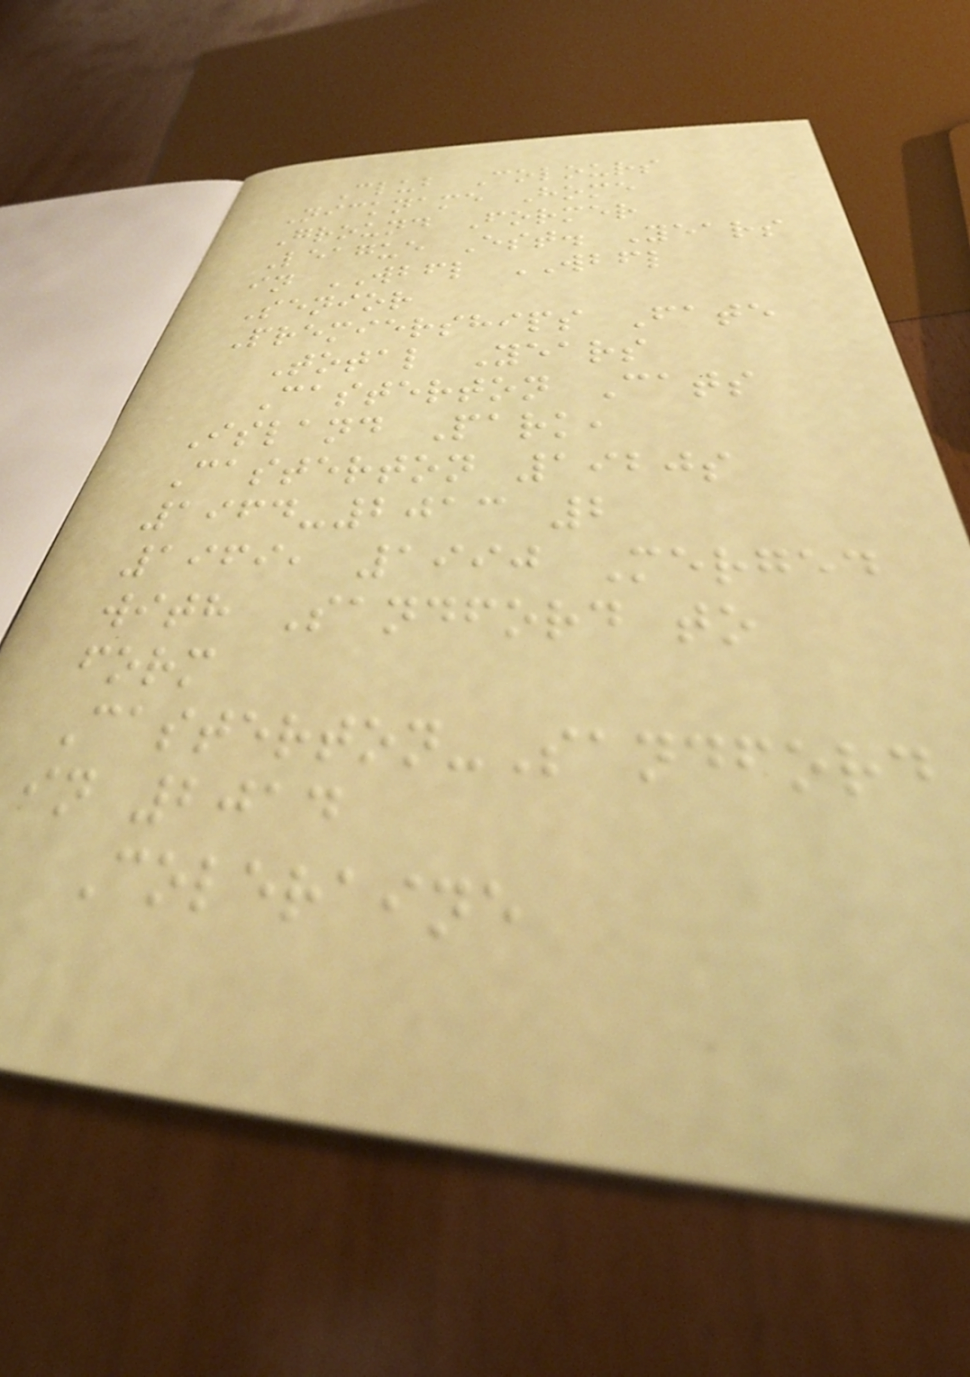Club Colours
Nickname Home
Ground Former
League Est. Years
in WBFL WBFL
Senior
Premierships Fate
Total Years
Casterton Cats
Island Park,
Casterton 1920s
1964-2013 2
1969, 1990 Merged
with Sandford to
form
Casterton-Sandford
in 2014
Coleraine
